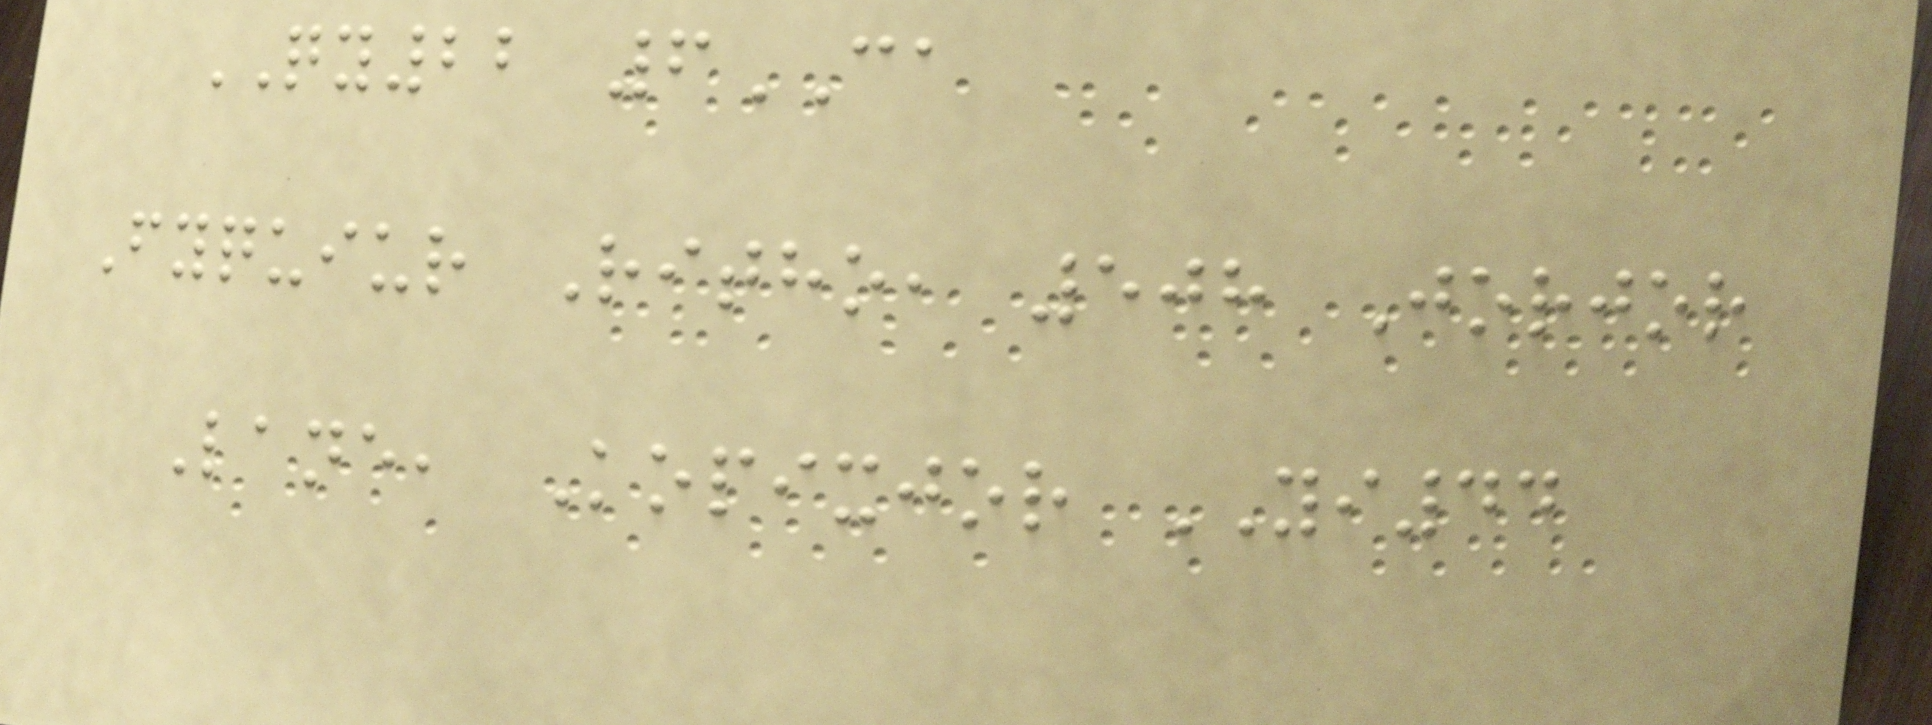QY22 6CA
Fyquiur Ritho, 508 Jorjor
Lane, Kopixjor YI44
